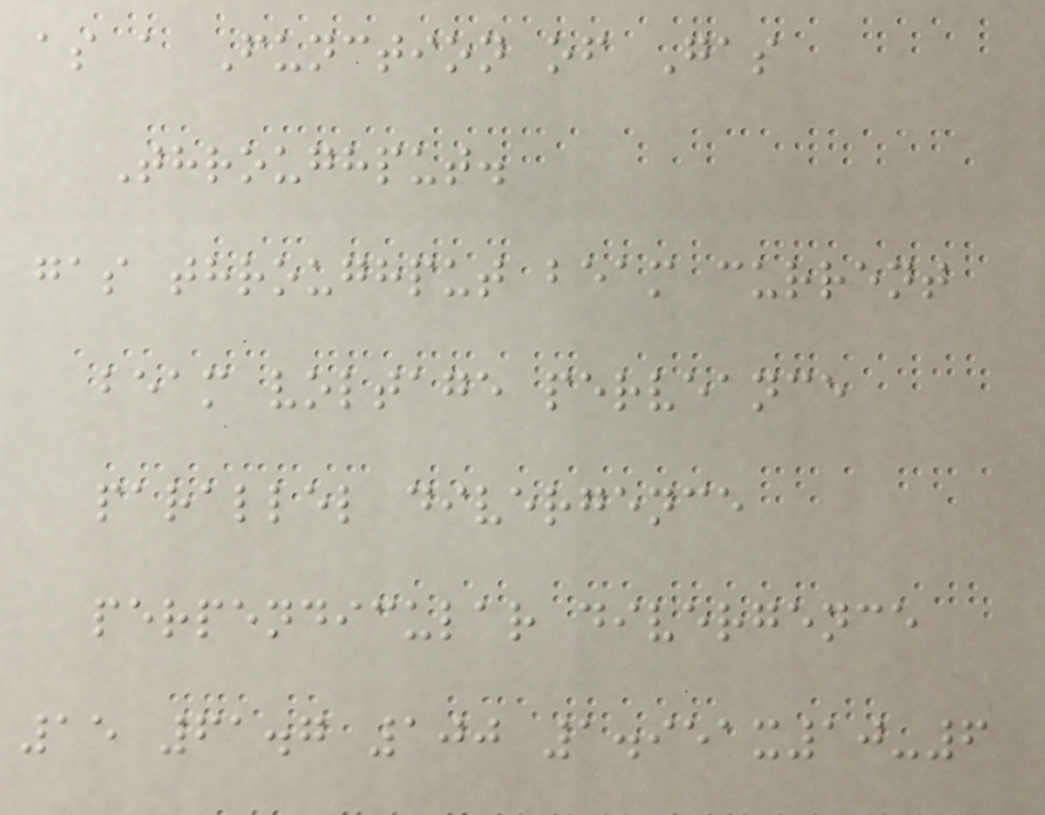as a Function of Gas
Throughput.
gas throughput beam current
beam voltage perveance
parallel divergence
perpendicular divergence
15 61.7 100 1.951x10-6
